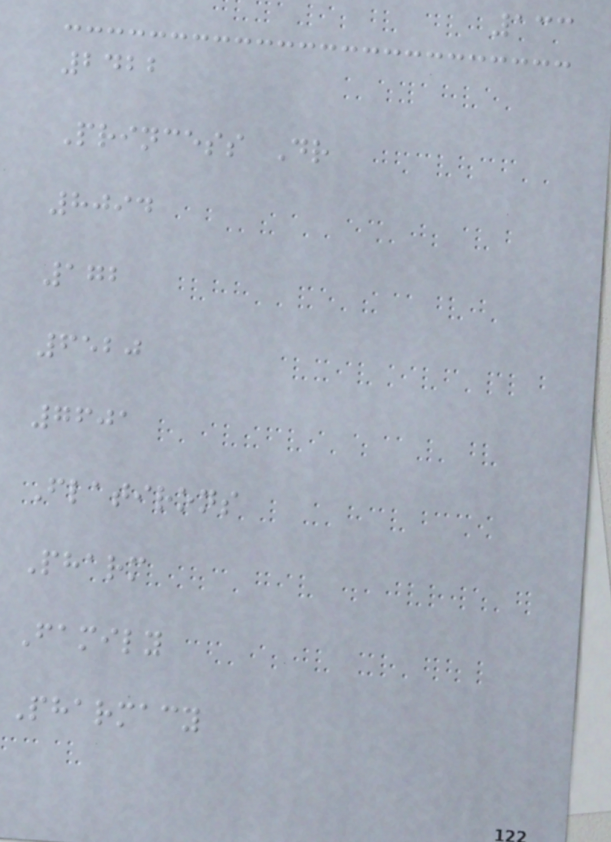133
2422
Princess Dr
8094
172
6520
7601
Flatirons
Pharm
Family
Pharmacy
